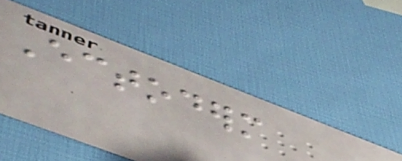Ectoderm
